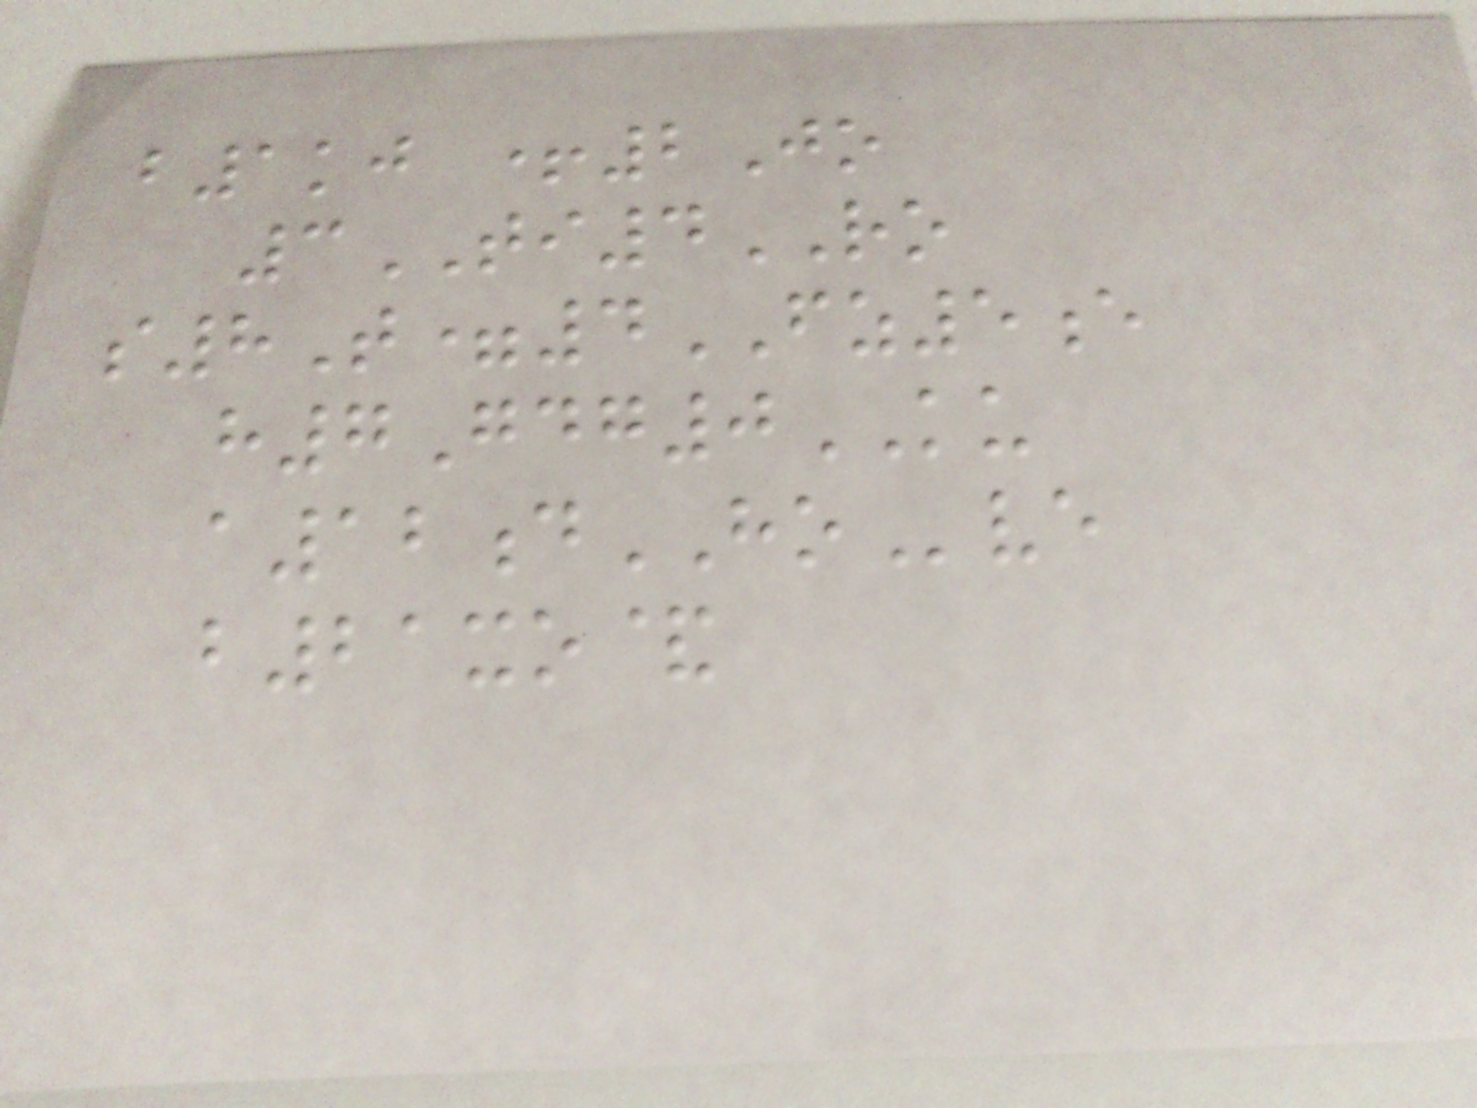b1kj +2Jo
3TI4RO
s8T=4FZ5e
h7Gdg0KU
a12dHOve
b21xo&
